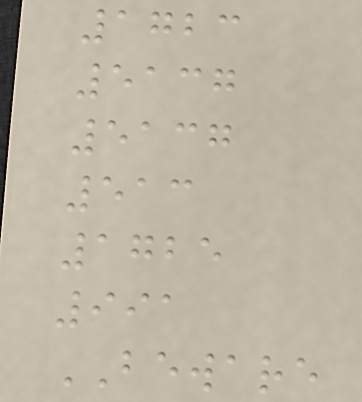1723
5137
5137
513
1725
991
BEWARE
